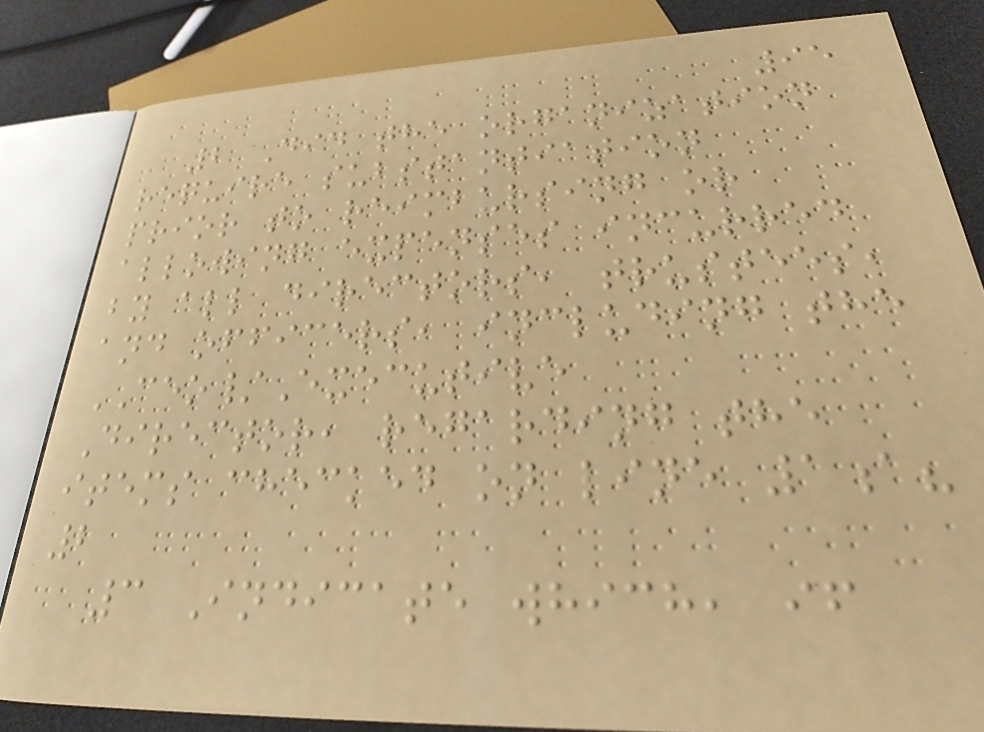95
2 Did the organization
require substantiation
prior to reimbursing or
allowing expenses incurred
by all directors, trustees,
and officers, including the
CEO/Executive
Director, regarding the
items checked on line 1a?
2
3 Indicate which, if
